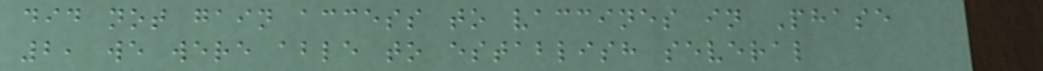did not gain access to vaccines in Phase
2, we were able to establish several
